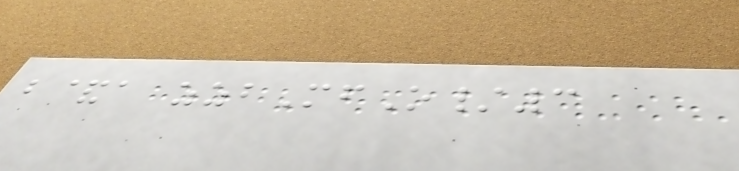b&a zzbMfO/3
